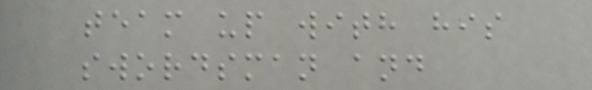team up with his
swordsman and
